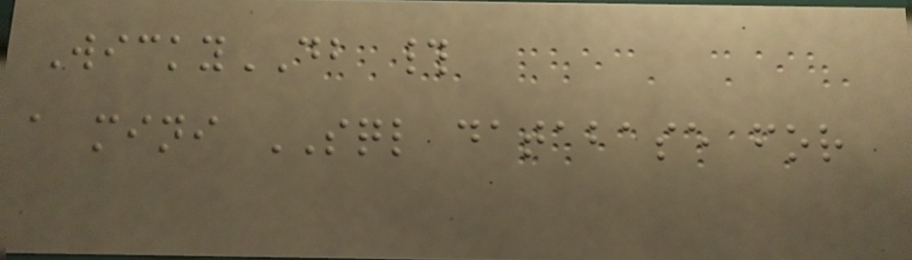WickyDB #
a mini SQL database for
